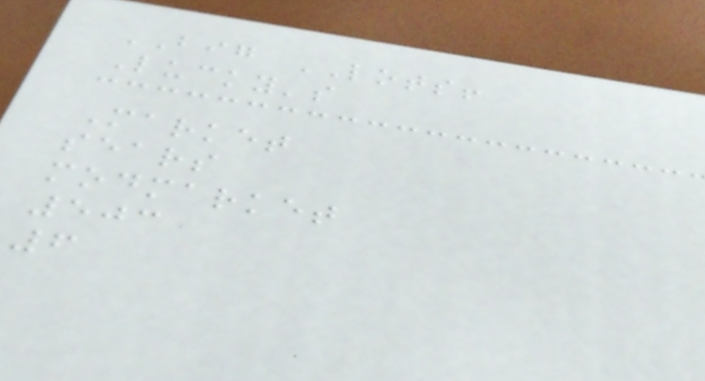BIG LOTS!
Lucky's
Market
sears
modmarket
503
6
